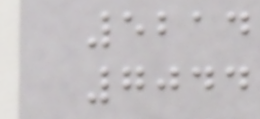5214
7044
